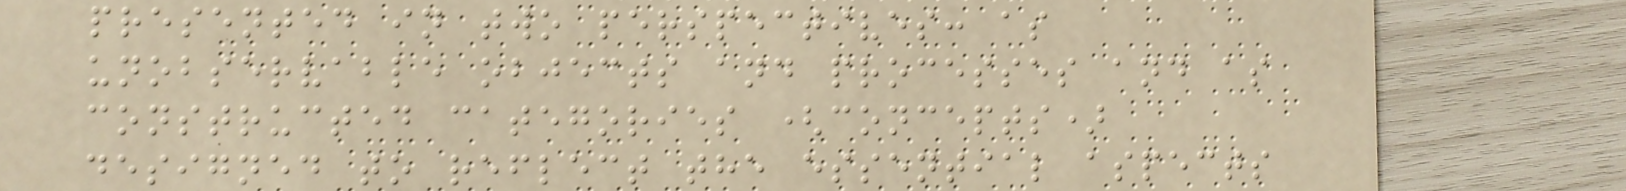presented in two perspectives: as
unobservable objects and processes and as
constructed categories (concepts)
designed to reflect the essential aspects
